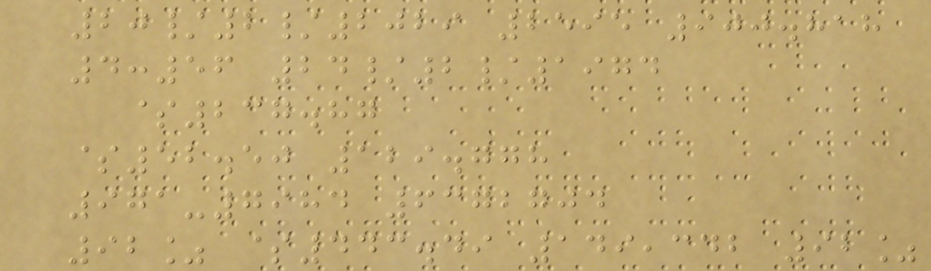20/2/2029 2595 900.818
4:56 24/2/1974
$237.87
$52.50 129.778
971-7984 6372704
92% $443.49 149,342 92%
